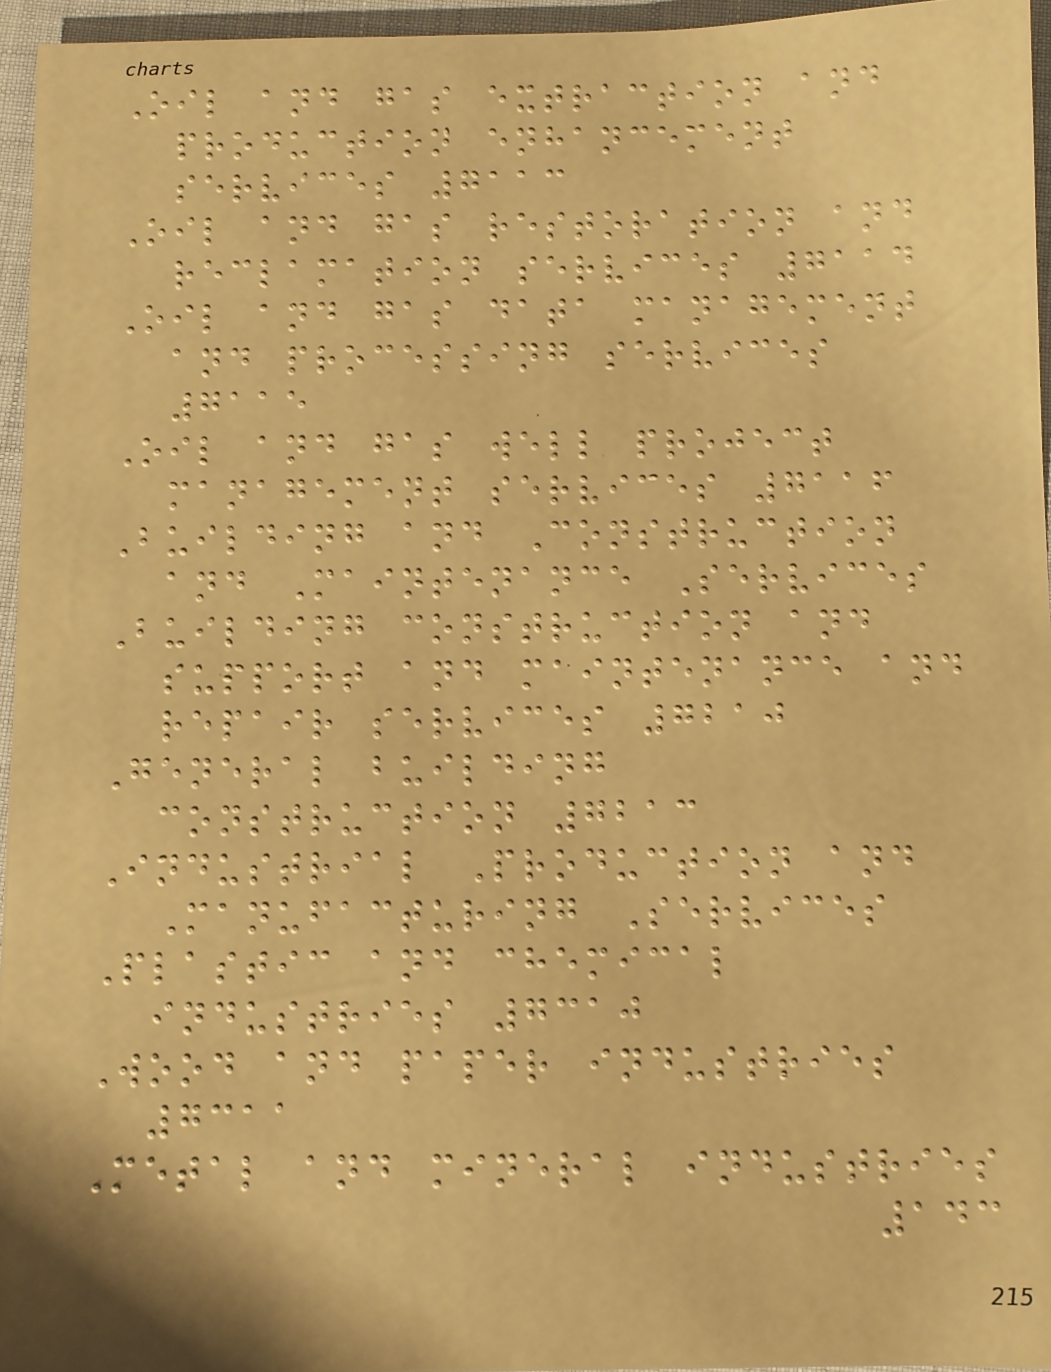Oil and gas extraction and
production enhancement
services 7113
Oil and gas restoration and
reclamation services 7114
Oil and gas data management
and processing services
7115
Oil and gas well project
management services 7116
Building and Construction
and Maintenance Services
Building construction and
support and maintenance and
repair services 7210
General building
construction 7213
Industrial Production and
Manufacturing Services
Plastic and chemical
industries 7310
Wood and paper industries
7311
Metal and mineral industries
143
